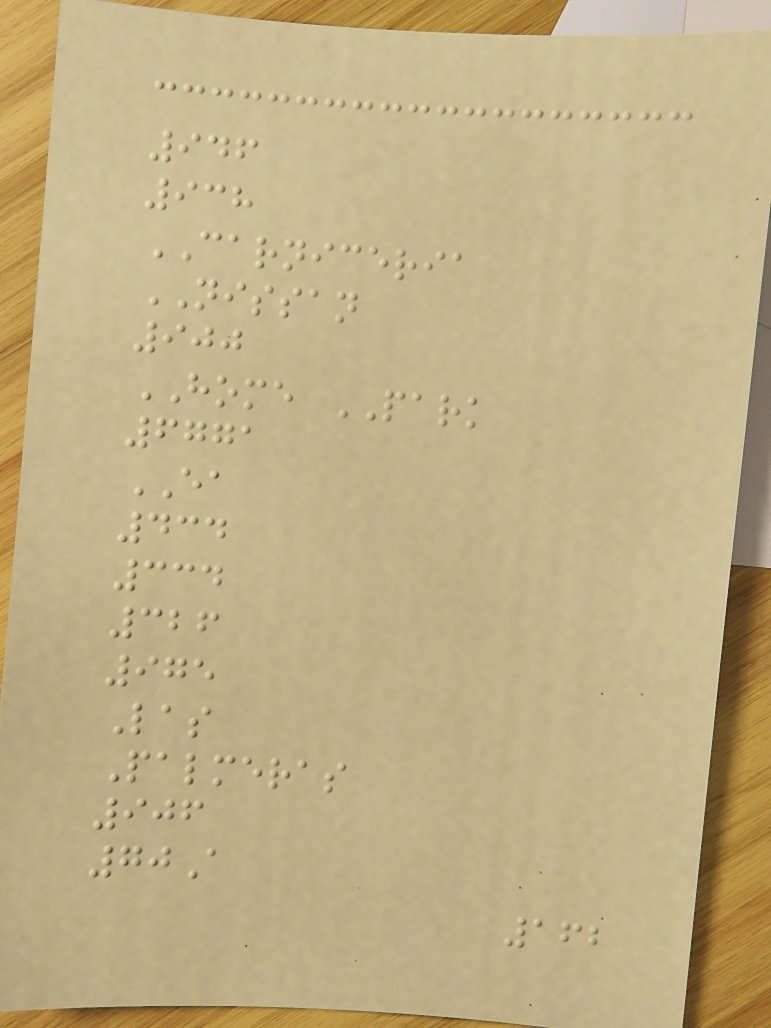946
938
CARNICERIA
NISSAN
900
HOME PARK
6771
EA
434
334
326
975
Las
Palmeras
906
70A
162
